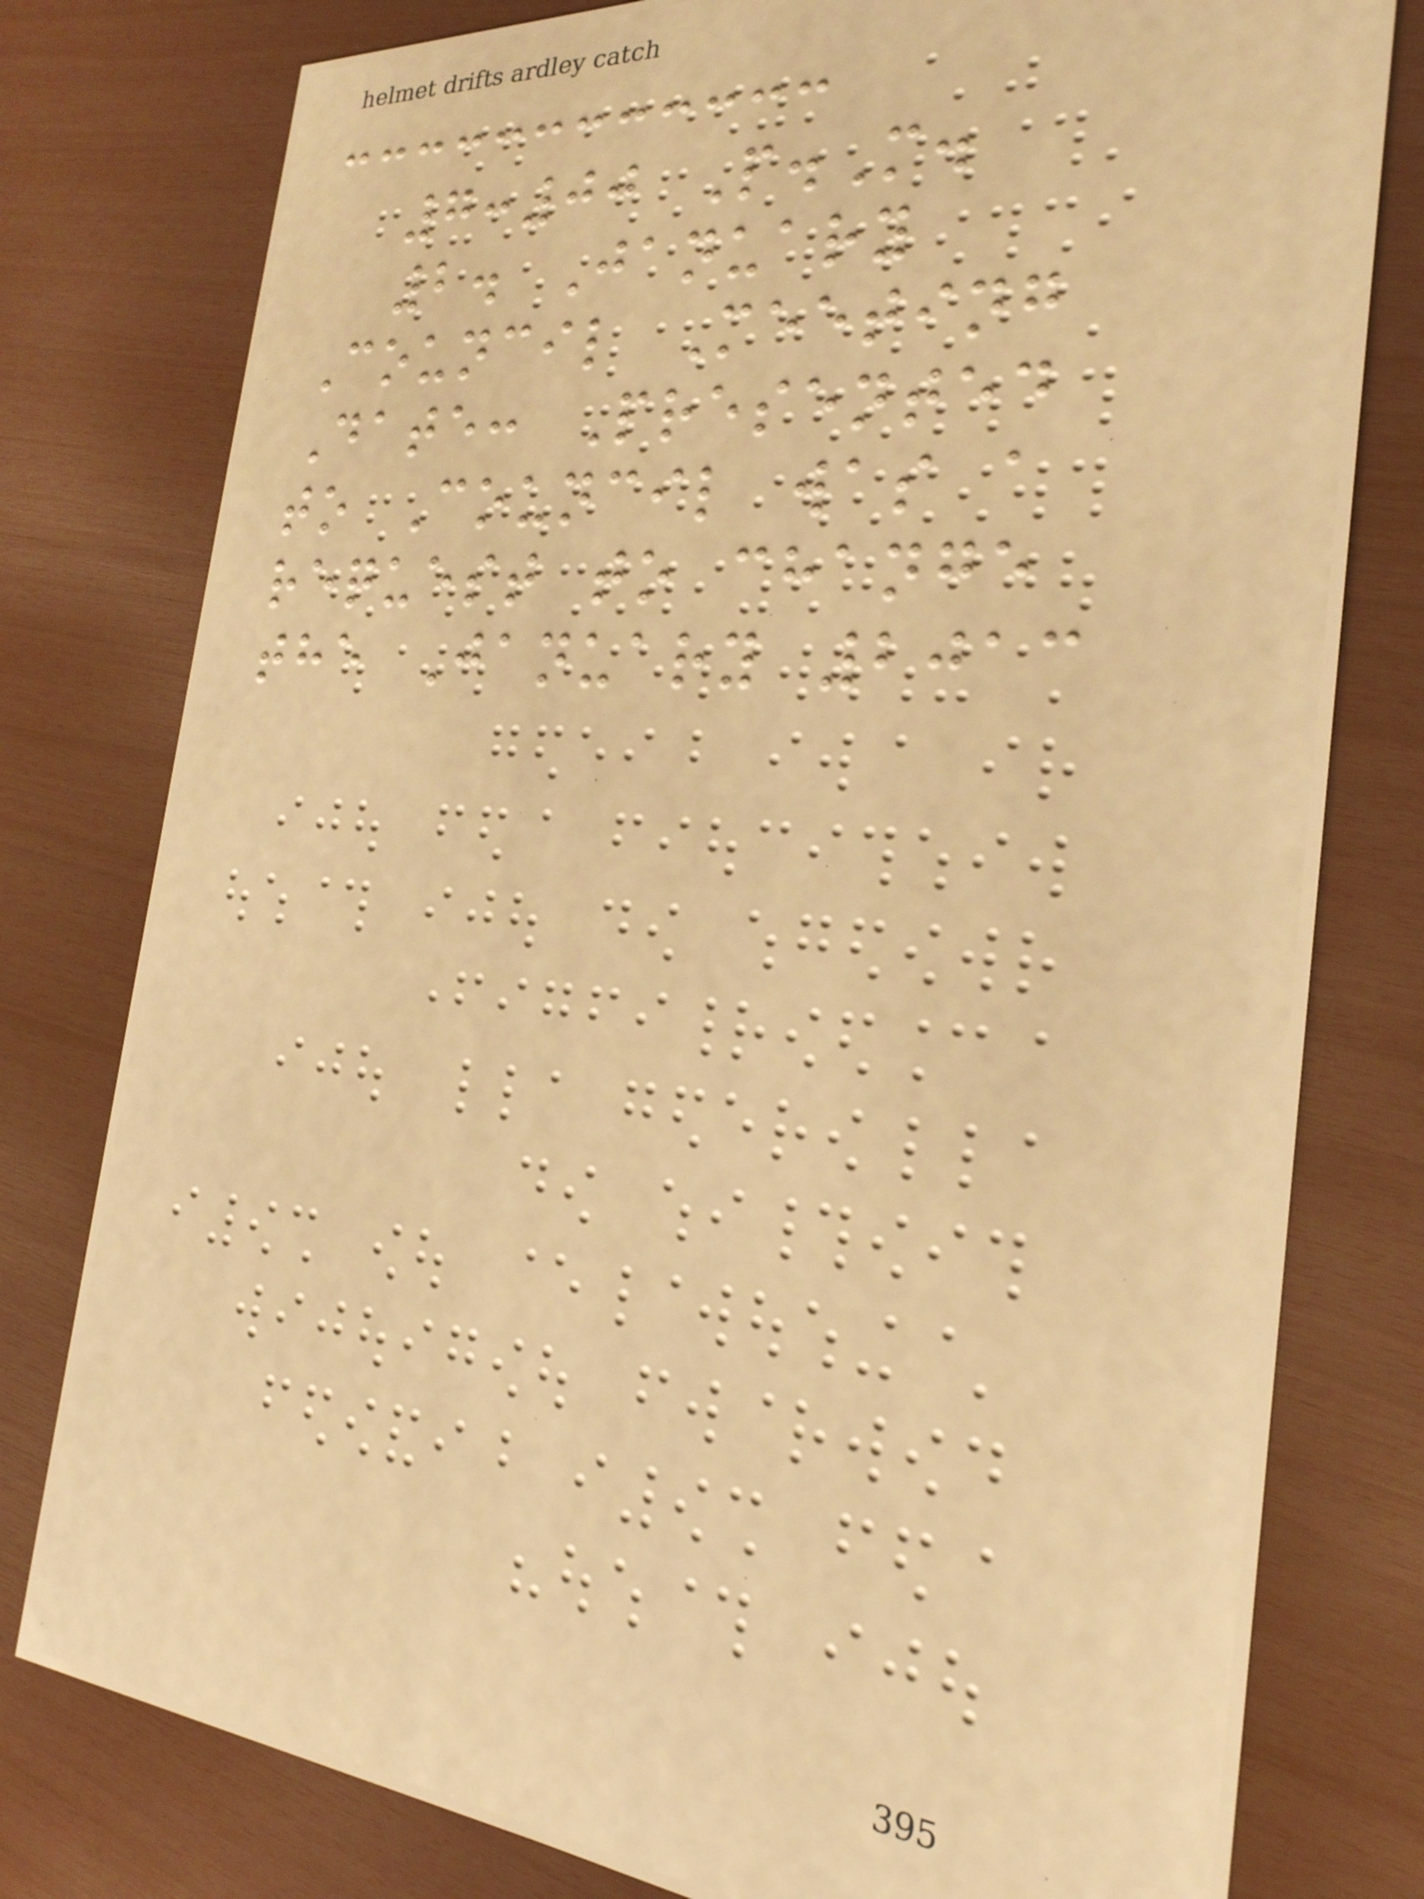7:00 P.M.
2. January
Council Meeting
Date: Presented
to Council was a
request to change
the January 2013
